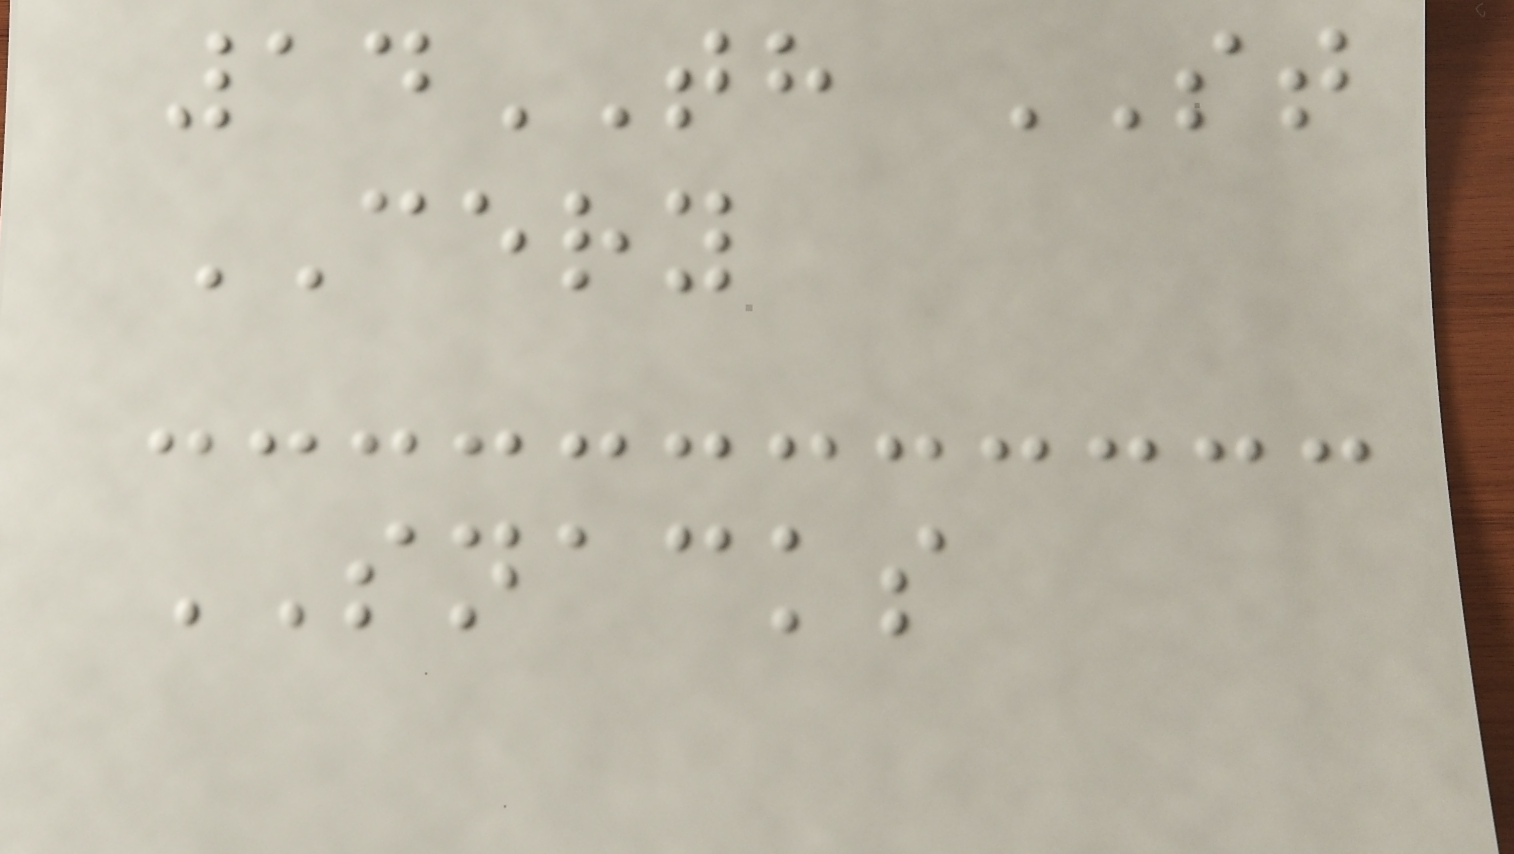14TH ST
CERY
SNACKS
